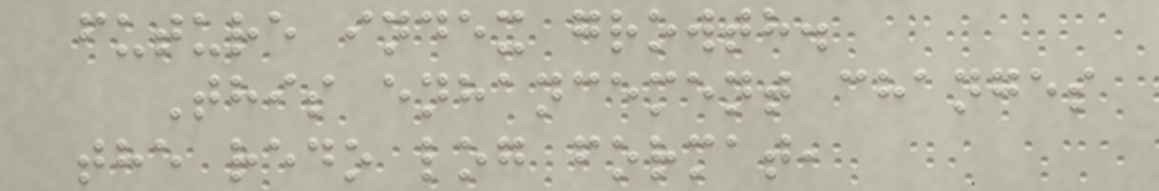future index growth.
This enhancement changes
the redo log format,
